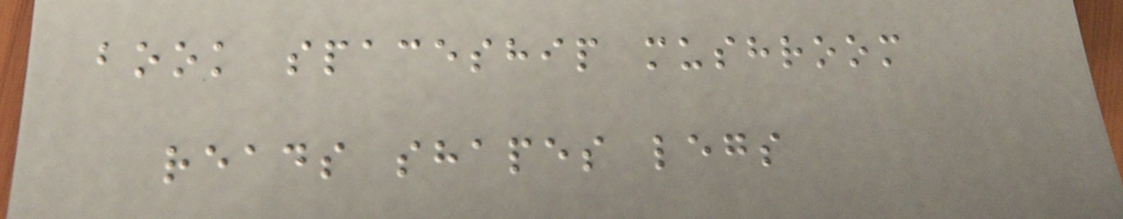book spaceship mushroom
reads shapes legs
